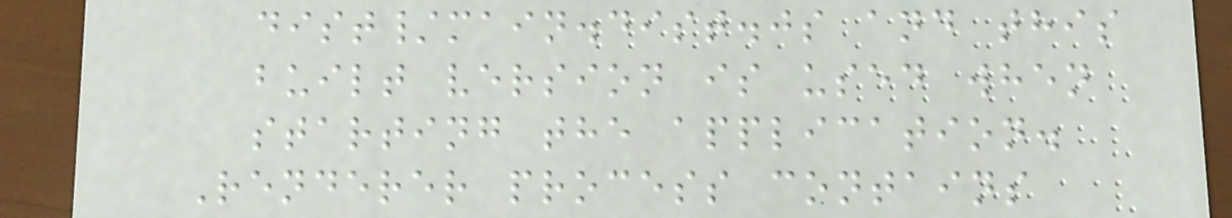dist/main.dist.js and this
built version is used when
starting the application.
Renderer process contains
